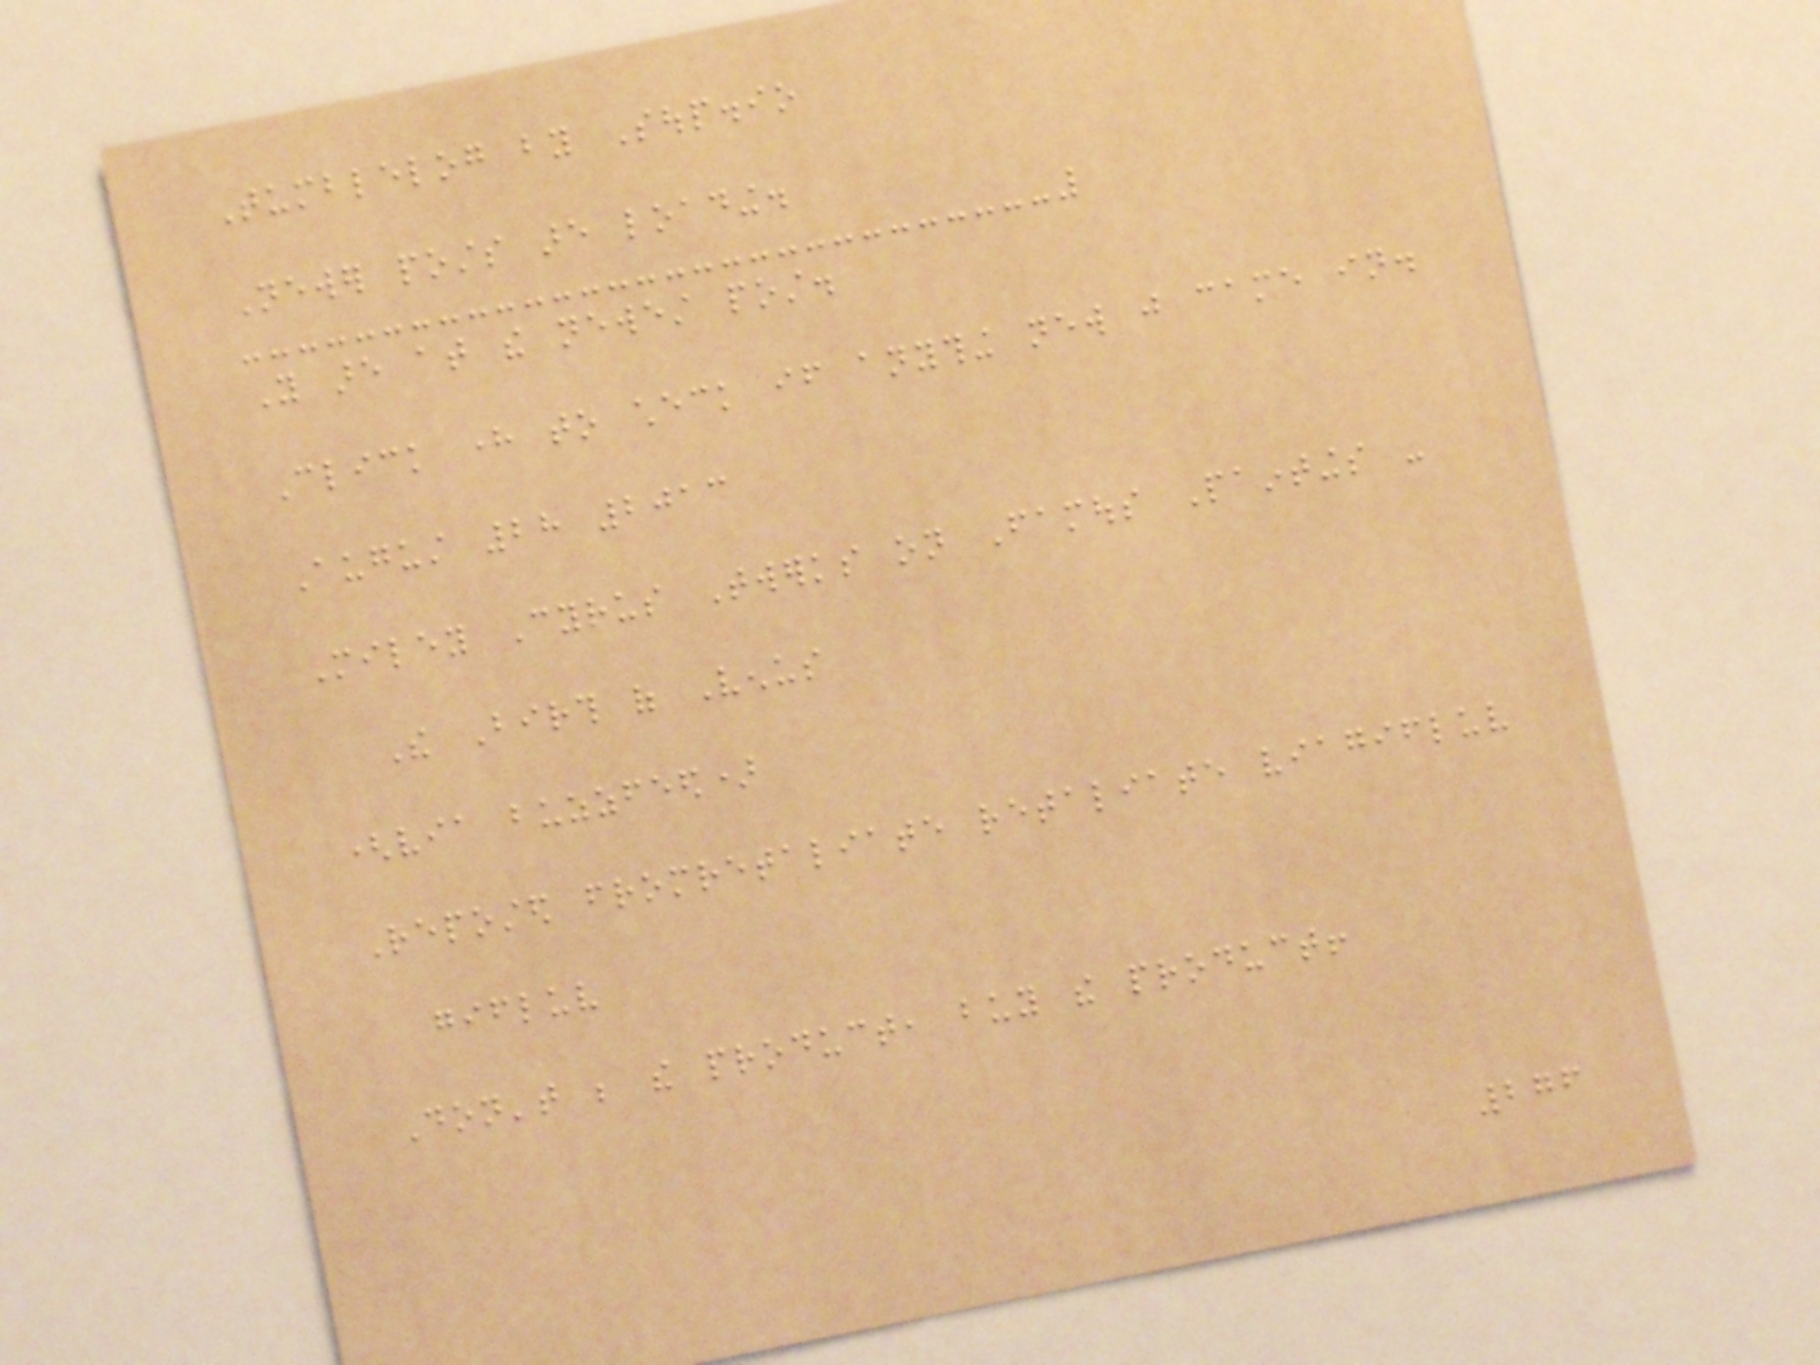Tumblelog by Soup.io
Newer posts are loading.
You are at the newest post.
Click here to check if anything new just came in.
August 28 2013
Miley Cyrus Twerks on Famous Paintings -
The Birth of Venus
(via buzzfeed)
Reposted fromretaliate retaliate viagifluv
gifluv
Don't be the product, buy the product!
276
